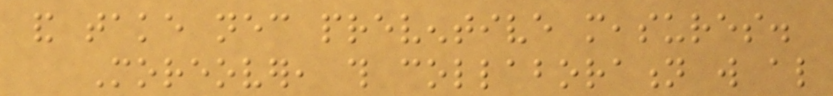and take necessary preventive measures.
Moreover, this collaboration will also
